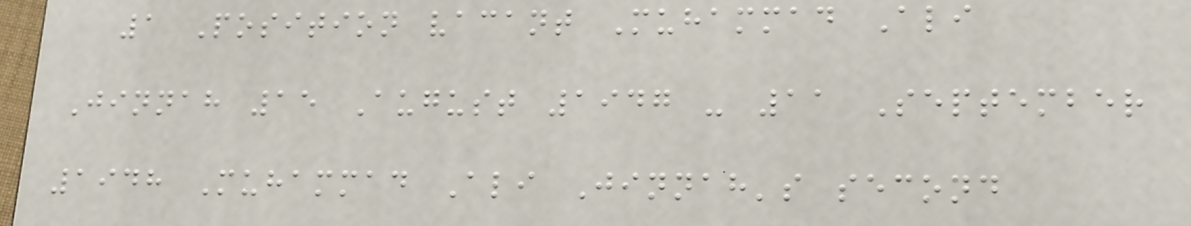1 Position vacant Muhammad Ali
Jinnah 15 August 1947 - 11 September
1948 Muhammad Ali Jinnah's second
